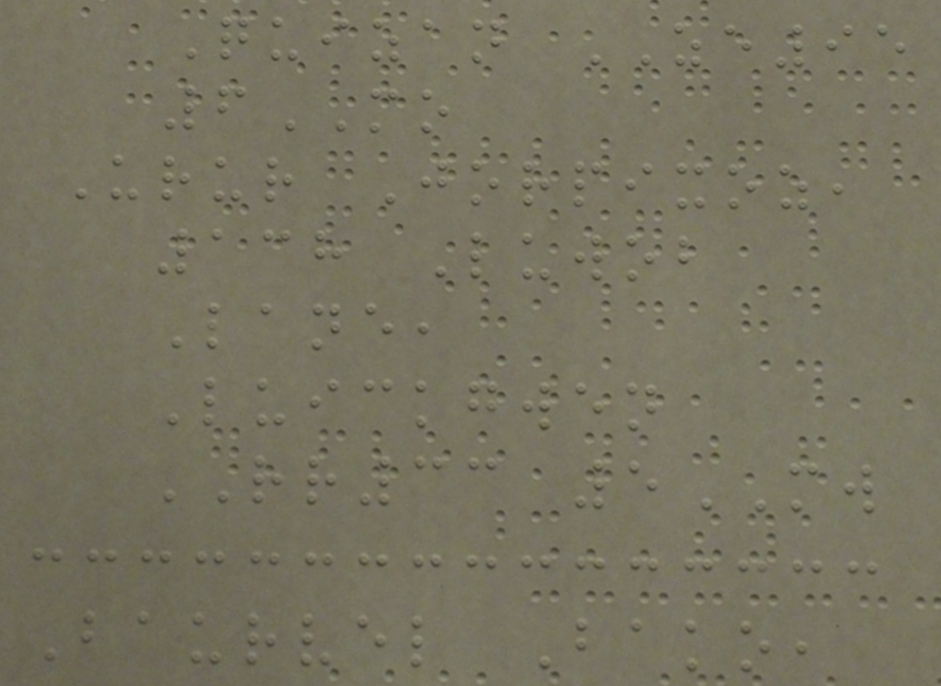Quizan ZE95
6MO
Urur Jorpixoz,
138 Luwob
Lane,
Luickgwen
RR33 5MW
Baurvel Bako,
